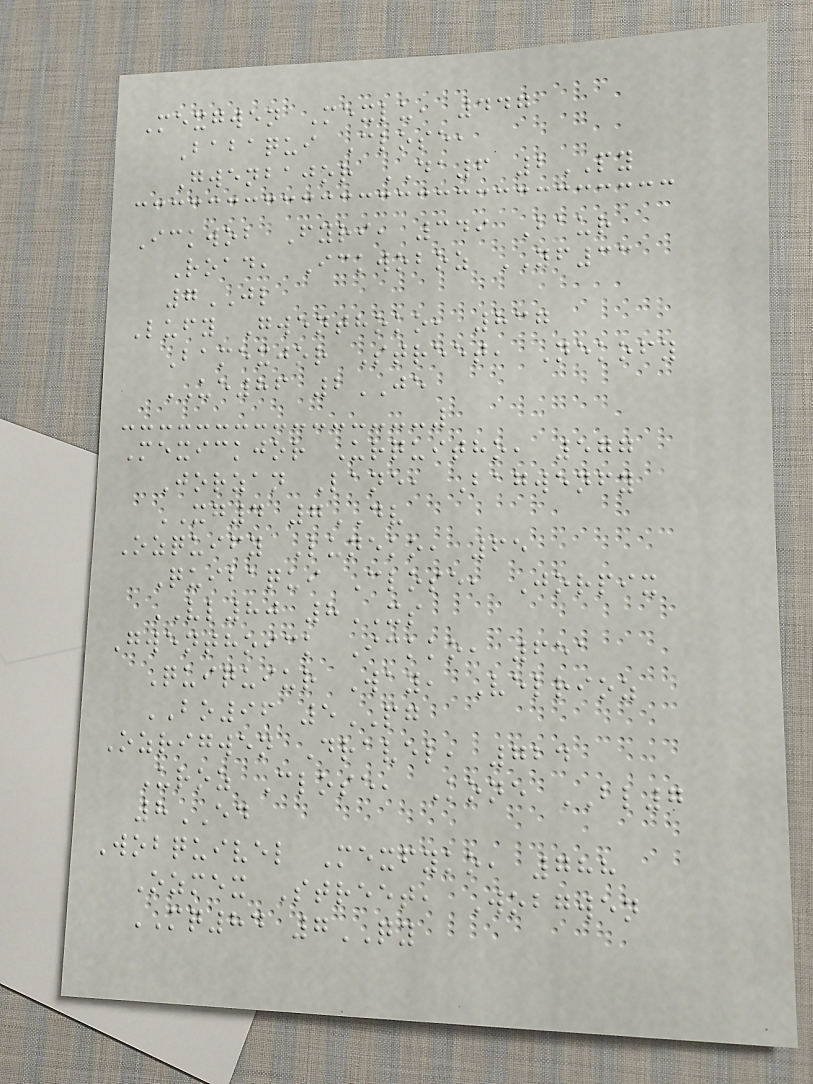Mexgwen Mexlu, 447
Babaqui Close,
Gwenbajor DA6 2PY
Ickwob Fyri, 349 Baur
Road, Ickwoboz YF33
7JL
Lufy Gwenthoko, 837
Bamexjor Street, Nekofy
UE86 2JE
Mexickjor Urquitho, 577
Jorzan Lane, Bagwenfy
XG4 7DV
Ozquify Luneko, 65
Quibaqui Close, Jorpix
VL80 8XS
Gwenthoick Ickko, 651
Quiquiur Way, Velrioz
BO96 5PG
Ozrigwen Dravel, 724
Uroz Close, Kone BL7
8ED
Wobquivel Mexfyko, 788
Ozmex Street, Wobgwen
MQ84 7QY
